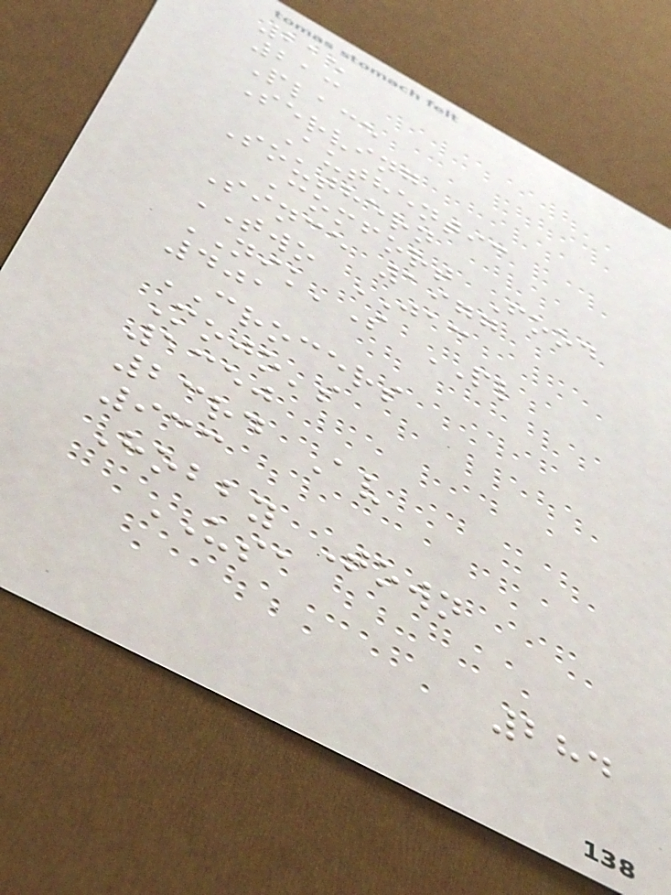215
213
Place
Serving
Authentic
Southern
Comfort Food
Since 1977
TWO JAC
NIK'S PL
401
CROCERS
Mojo's
1350
23rd Av
933
Hobby Town
USA
284
